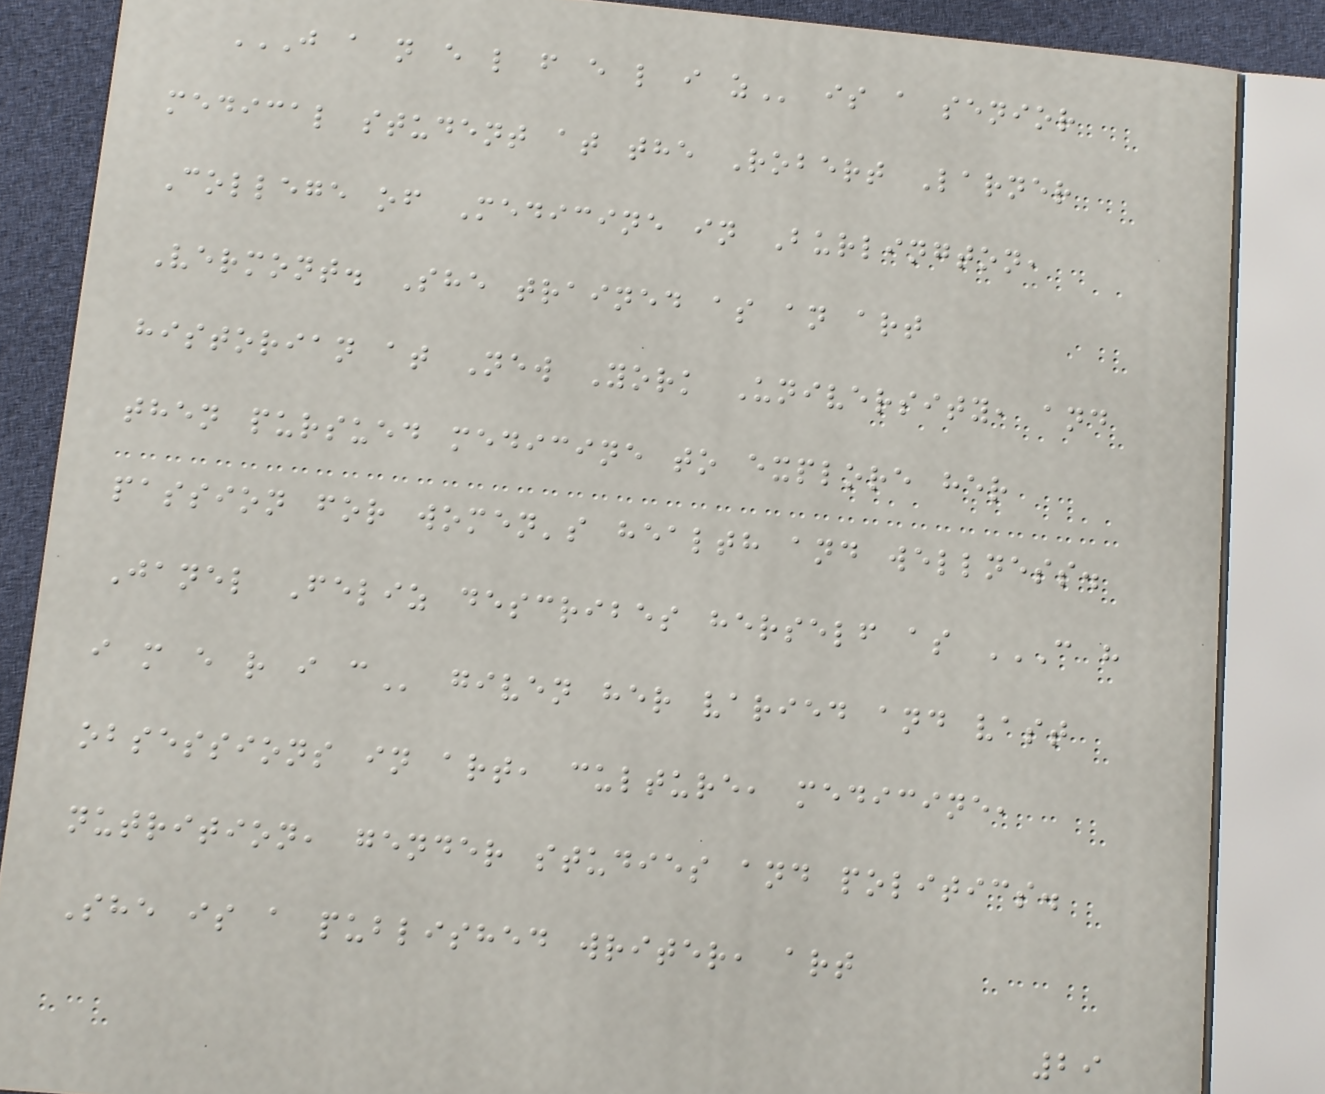J A N E L F E L I Z is a senior
medical student at the Robert Larner
College of Medicine in Burlington,
Vermont. She trained as an art
historian at New York University, and
then pursued medicine to explore her
passion for women's health and wellness.
Janel Feliz describes herself as C H
I M E R I C given her varied and vast
obsessions in art, culture, medicine,
nutrition, gender studies and politics.
She is a published writer, art
29
